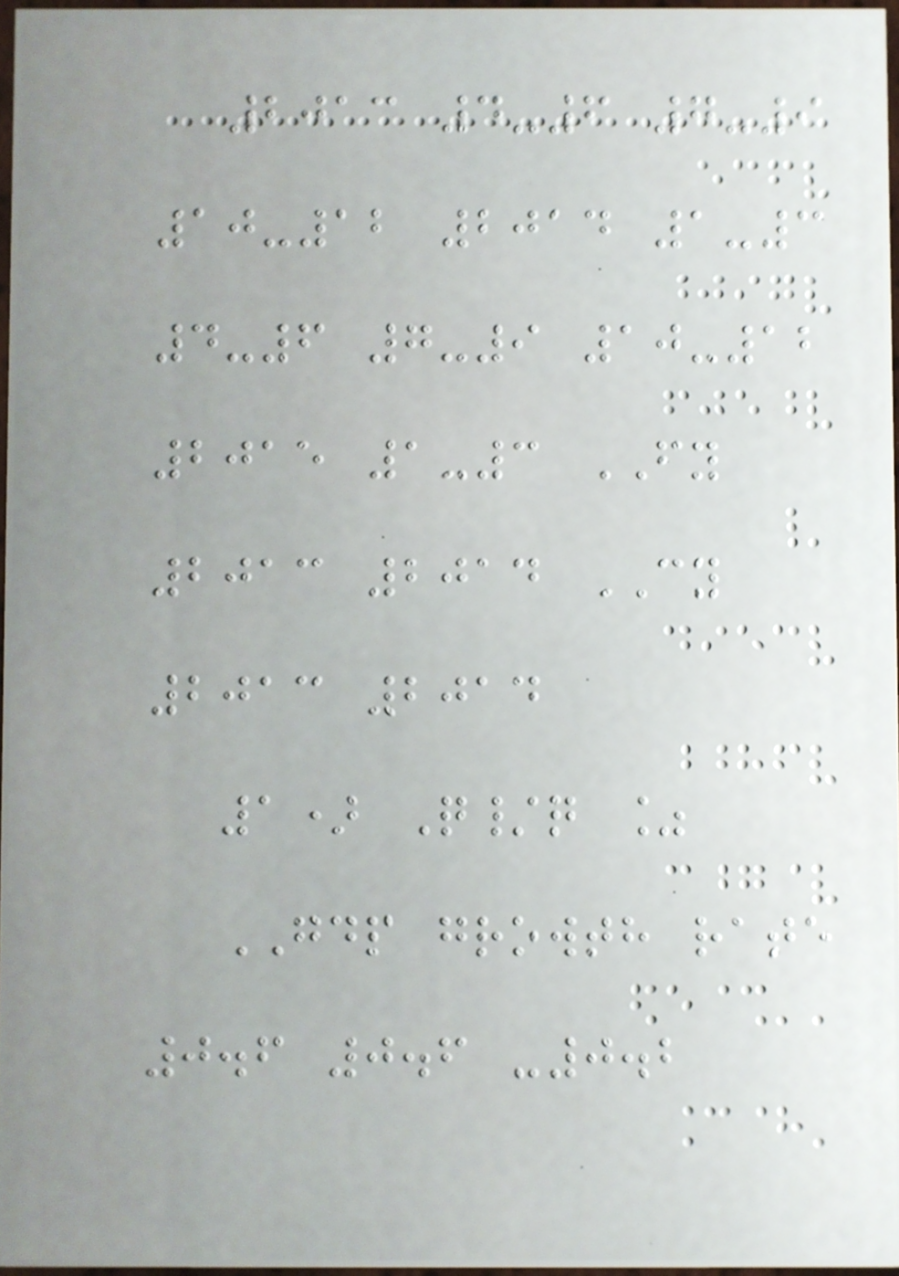2013 4-6 7-9
10-12 2014 1-3
4-6 7-9 10-12
2015 1-3 FY
2013 2014 CY
2013 2014
1) Q/q %
GDP growth rate
0.6 0.6 -0.2
